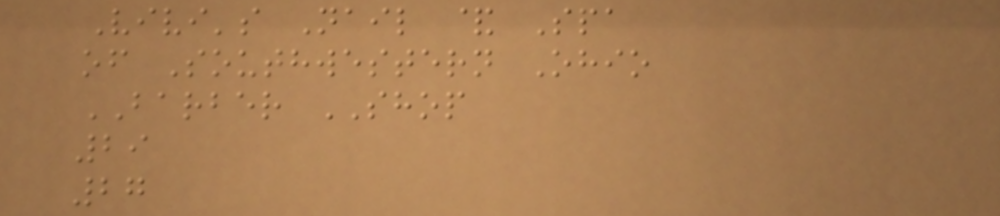Vivi's Nail & Spa
of Southwestern Ohio
BARBER SHOP
29
27
